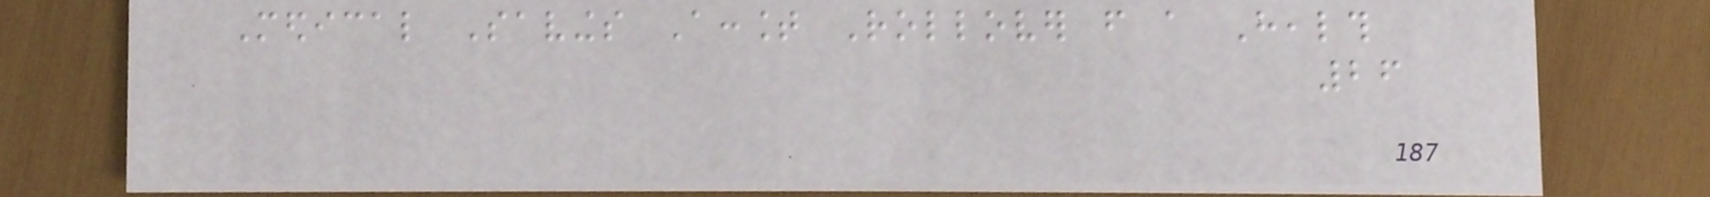Medical Savings Account Rollover from a Health
26
